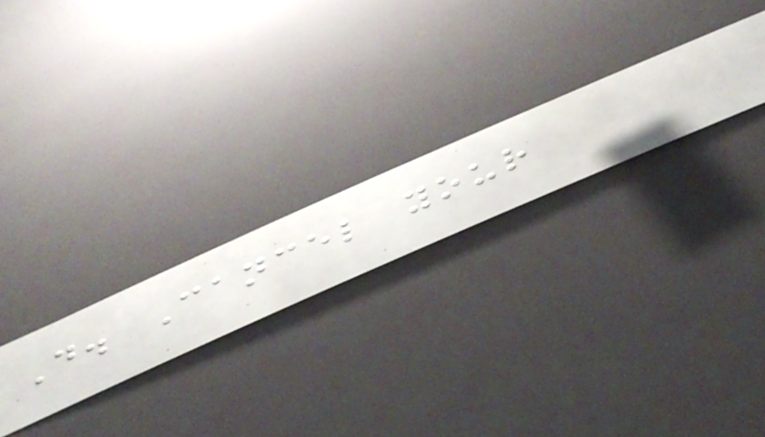D. Cancel your
